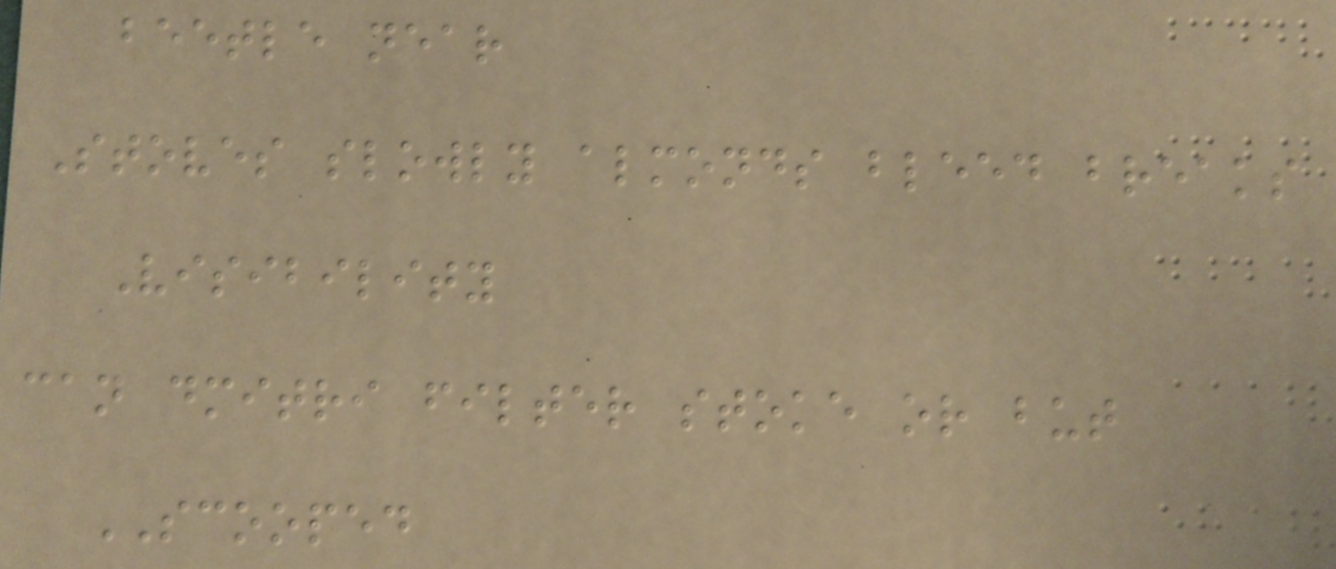beetle near
Stoves slowly almonds bleed breaks
Visibility
can dmitri filter stoke or but
SCOOPED
